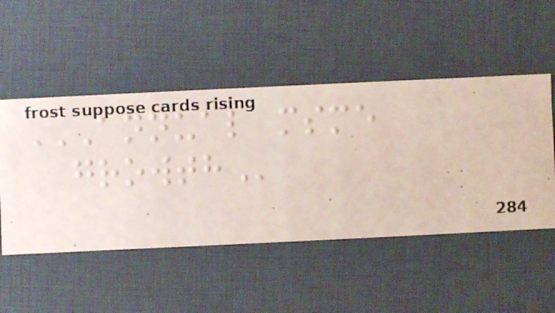ANNUAL MSME
GROWTH
